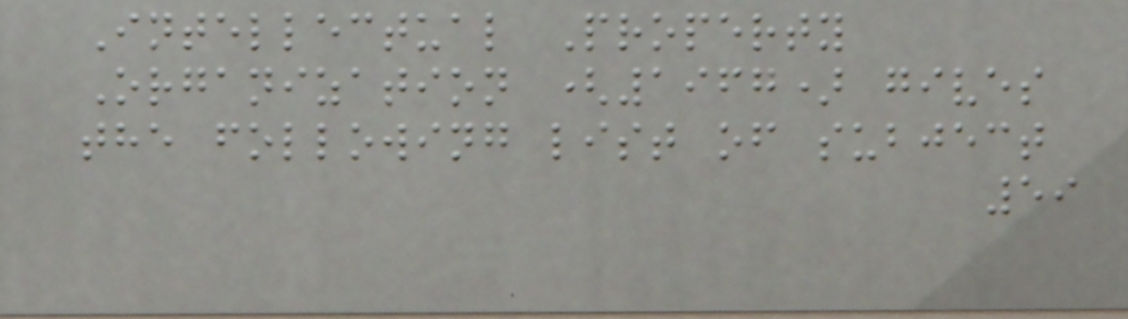Intellectual Property
Organization (1967) gives
the following list of subject
59
